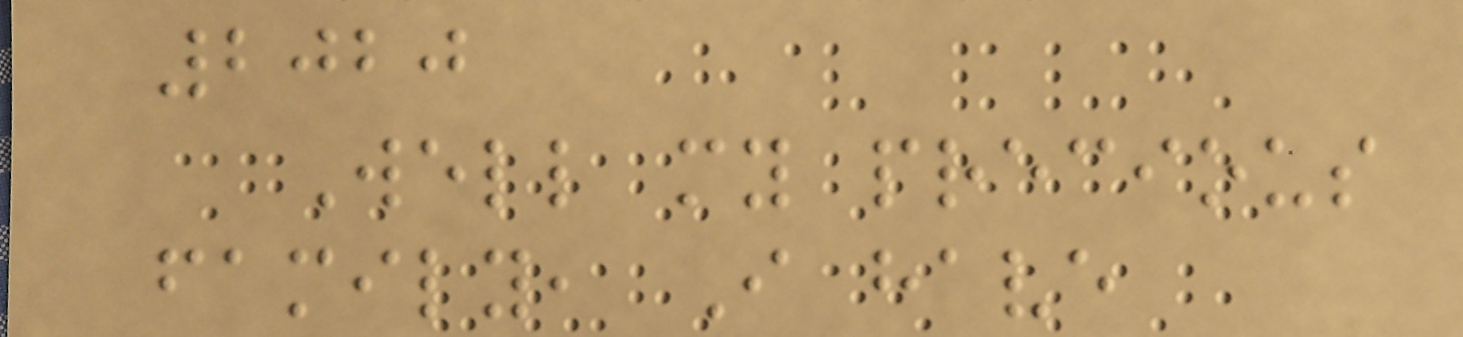2020
Well my precious
family, I have
